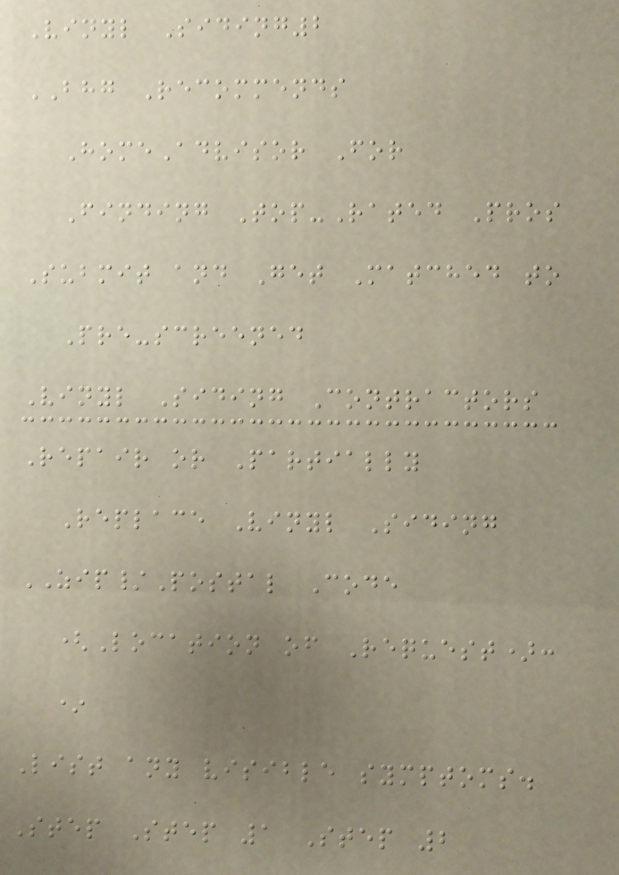Vinyl Siding2
BHG Recommends
HomeAdvisor For
Finding Top-Rated Pros
Submit and Get Matched to
Pre-screened
Vinyl Siding Contractors
Repair or Partially
Replace Vinyl Siding
ZIP/Postal Code
(Location of Request):
*
List any visible symptoms.
Step Step 1 Step 2
